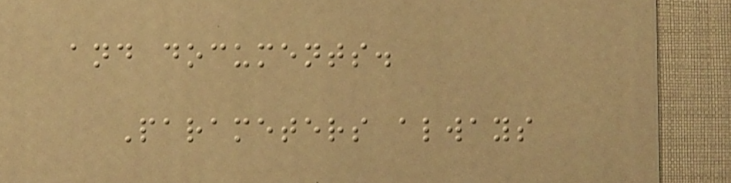and documents.
Parameters always
